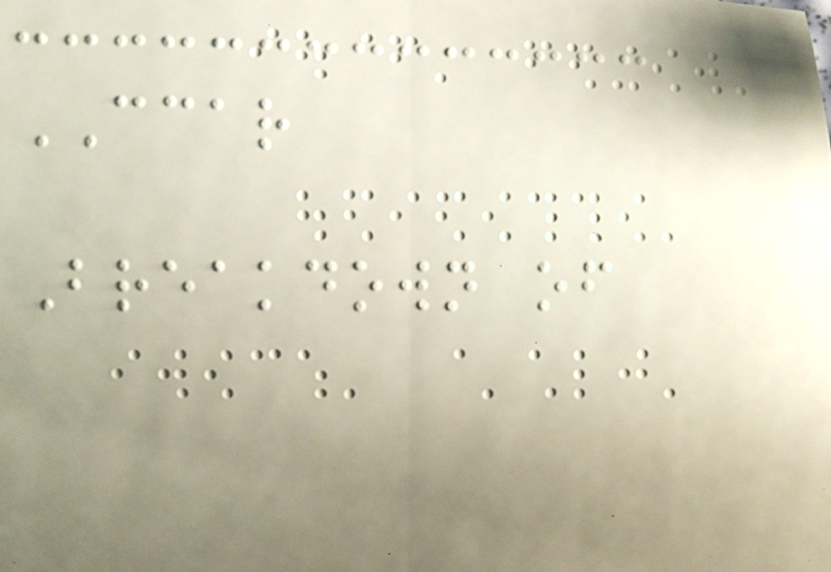CCAR
Breakdown of
